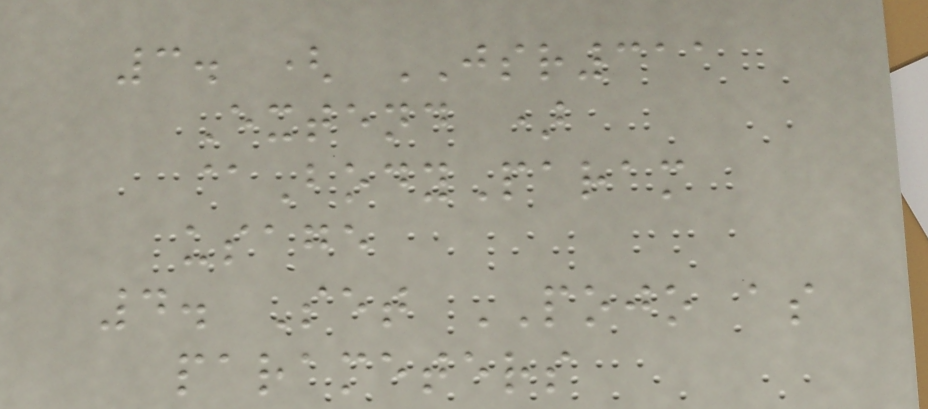3. ( JSR311
Extend )
@BodyParam
usage
4. Set POJO as
parameters
